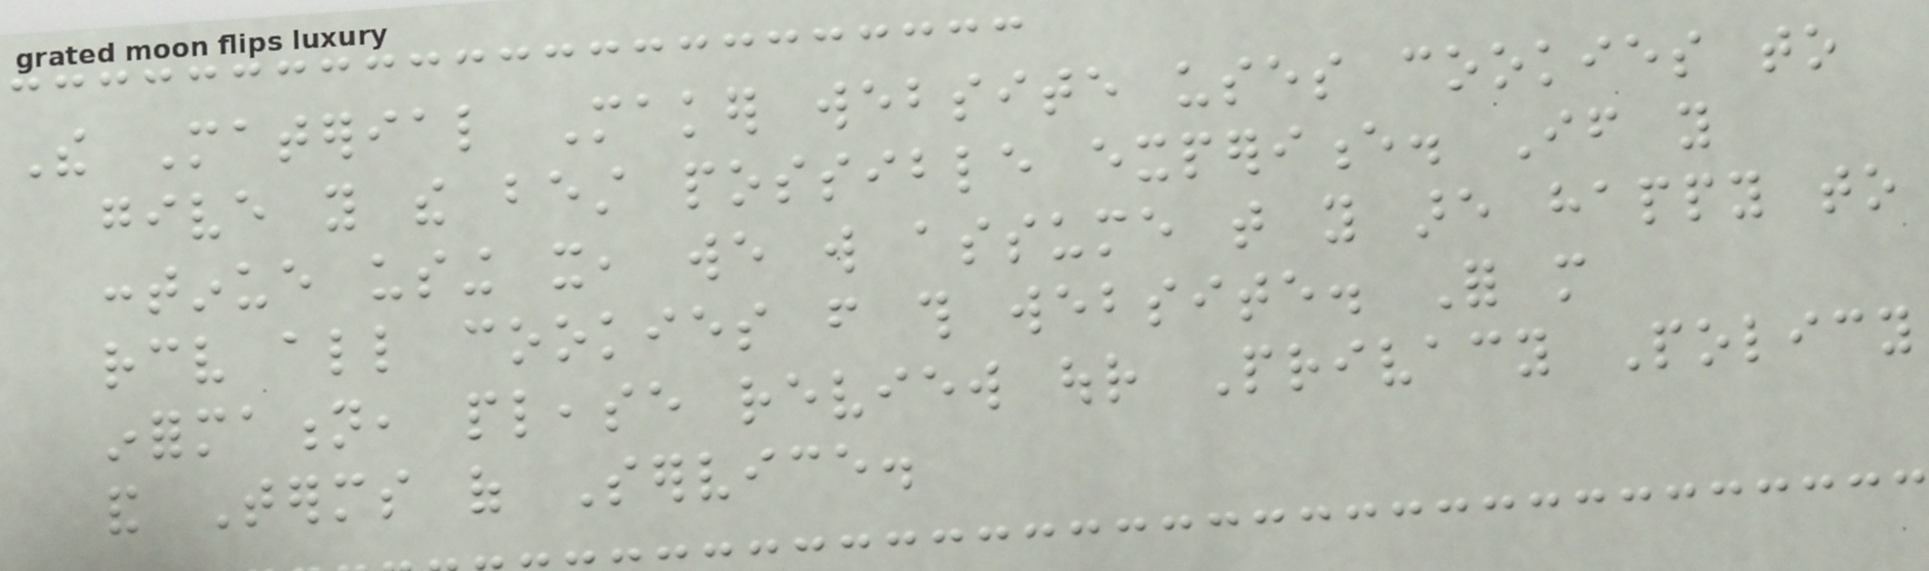The Material Maker website uses cookies to
give you the best possible experience. If you
continue using it, we will assume that you are happy to
receive all cookies from this website. For more
information, please review our Privacy Policy
and Terms of Service.
